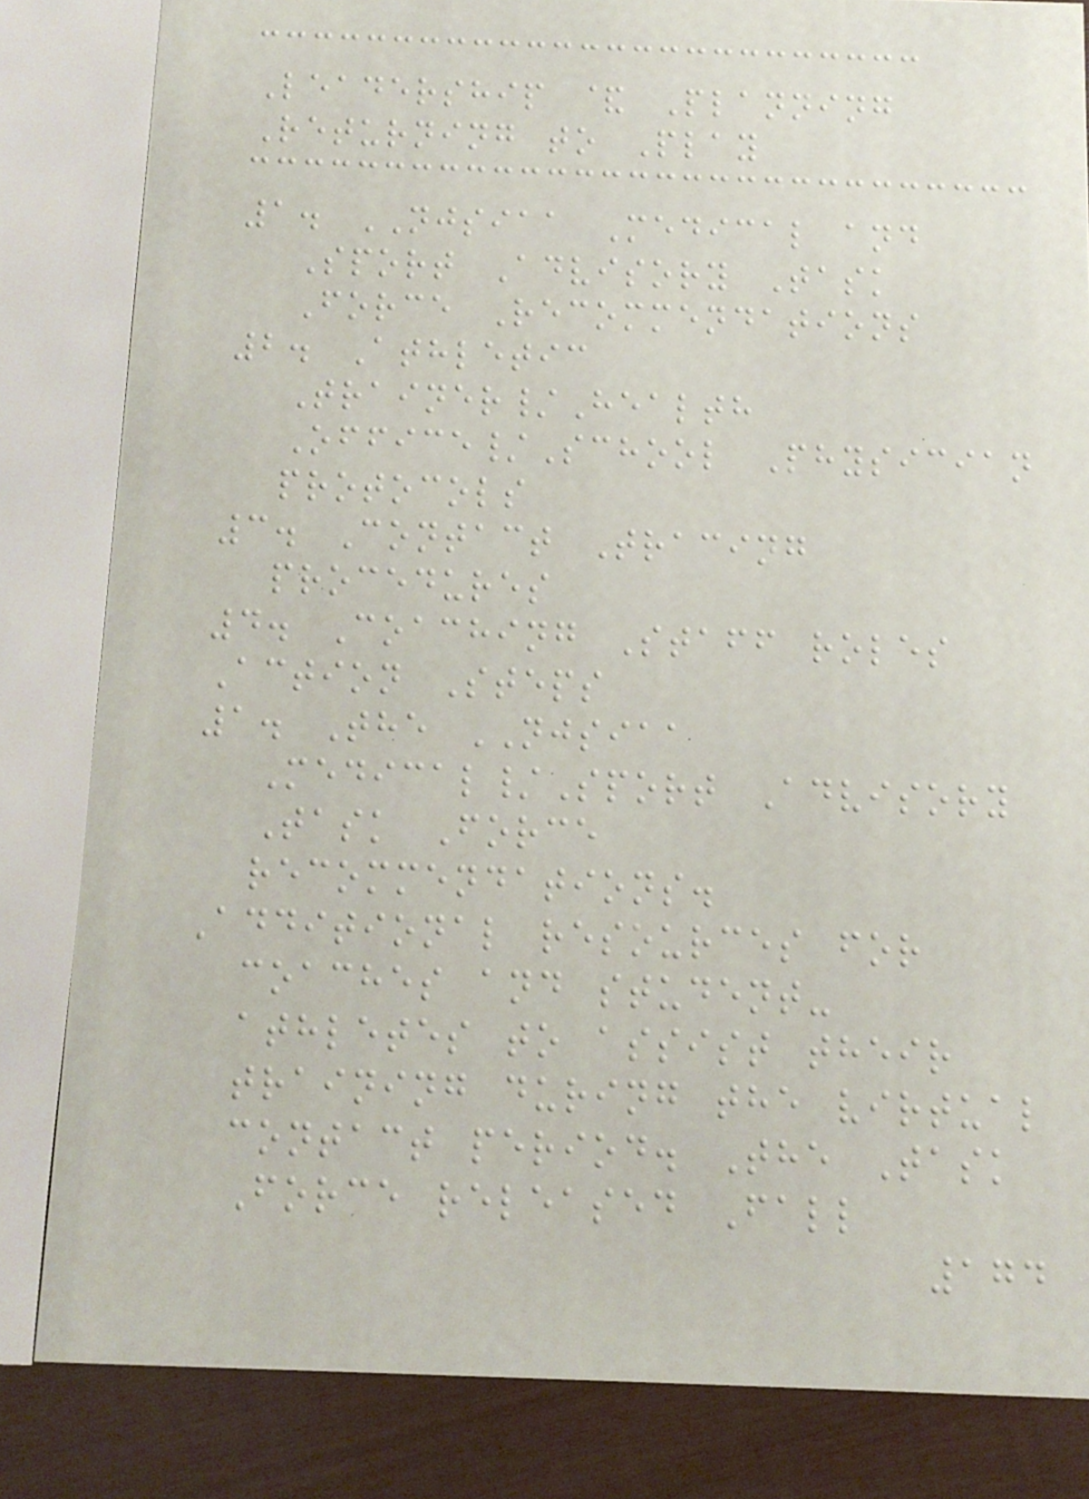Leadership & Planning
Returning to Play
1. NJSIAA Medical and
Sport Advisory Task
Force Recommendations
2. Athletic
Trainer/Health
Office/School Physician
protocols
3. Contact Tracing
procedures
4. Coaching Staff roles
Action Steps
1. The NJSIAA
Medical/Sport Advisory
Task Force
recommendations.
Additional resources for
coaches and student-
athletes to assist their
training during the virtual
contact period. The Task
Force released Fall
174
